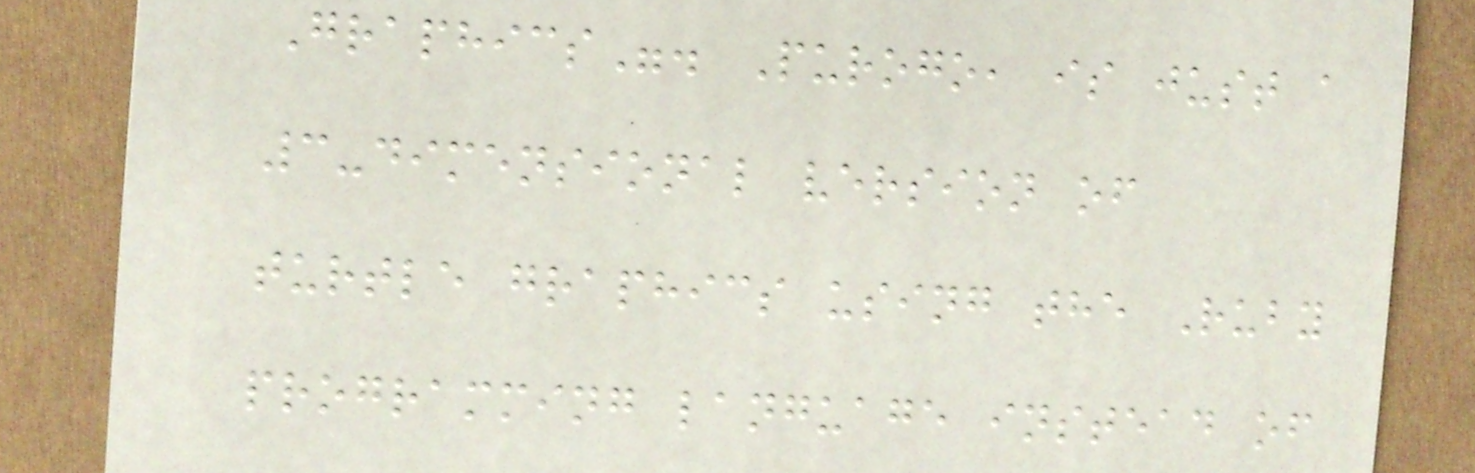Graphics". Purogo, is just a
3-dimensional version of
turtle graphics using the Ruby
programming language instead of
